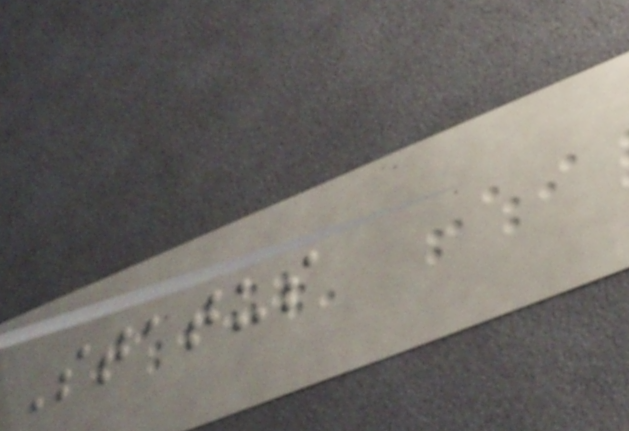Status
